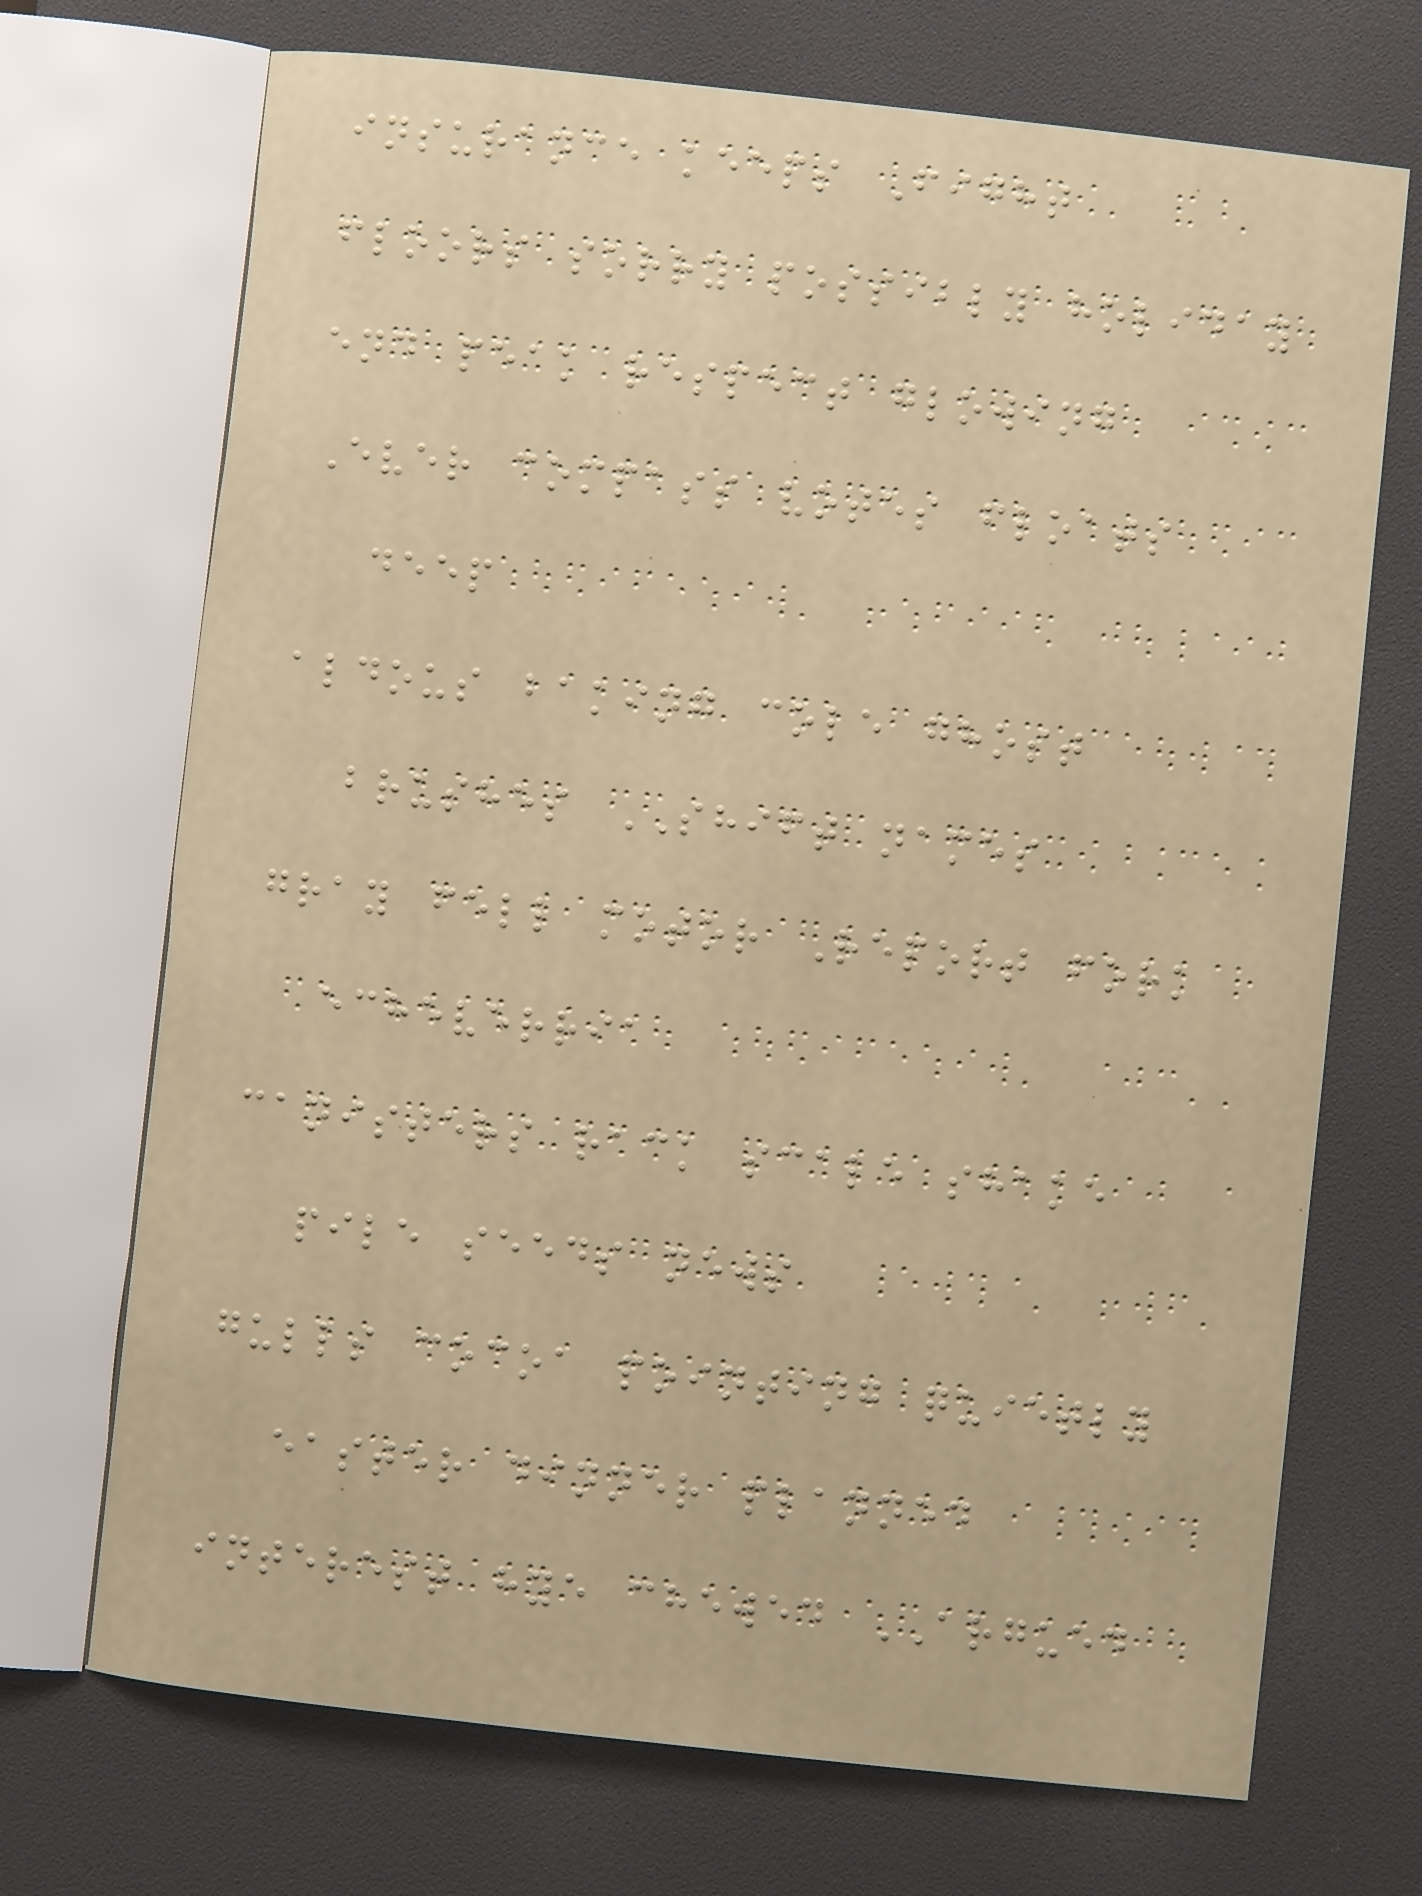insurance keeps Fight
floors sorry possibly holiday
end peak respect glowing
Ever compass votes floats
deep
aldous baking cole ghost
brushes SHIFT names
gray fell motor Report fork
echeverria
canisters rack scale shake
pile seeds news
gulls cocoa pointing quietly
easter dinner planned
interest hye chewed ARGUED
